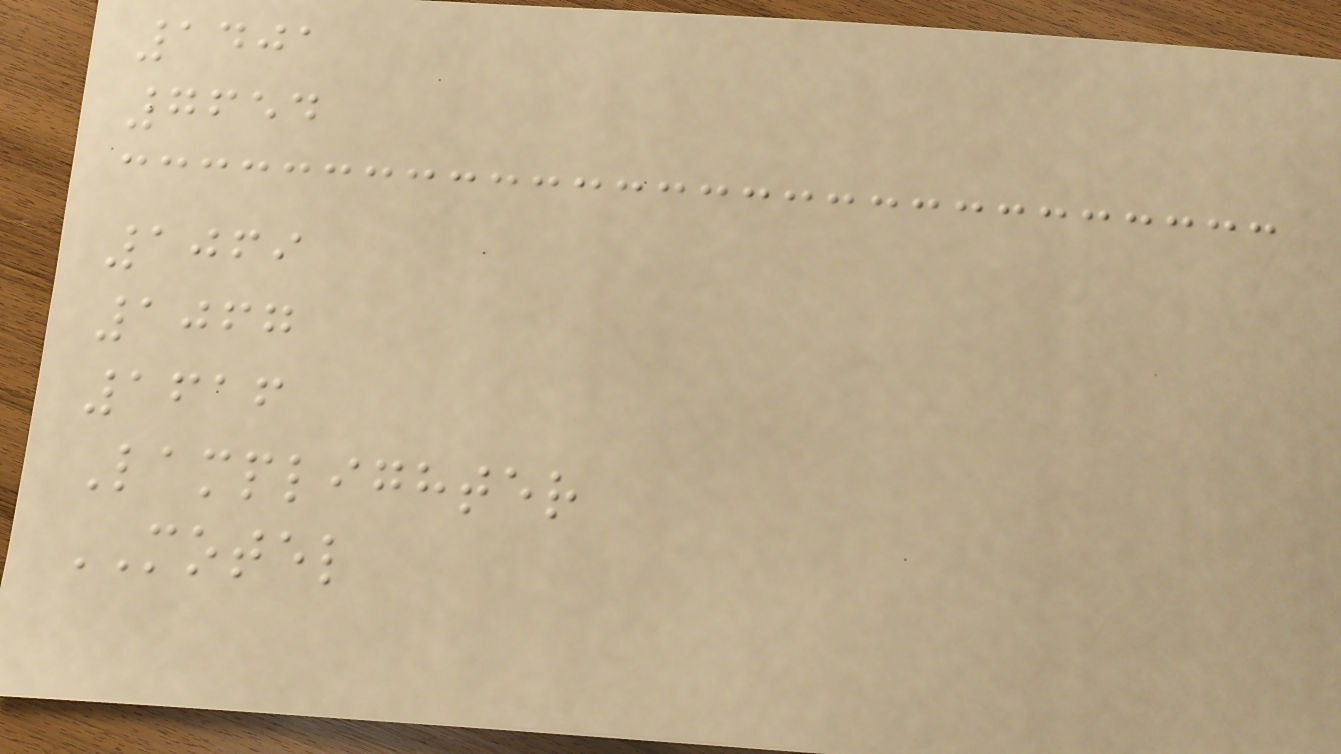1401
7654
1069
1067
1616
Lamplighter
MOTEL
